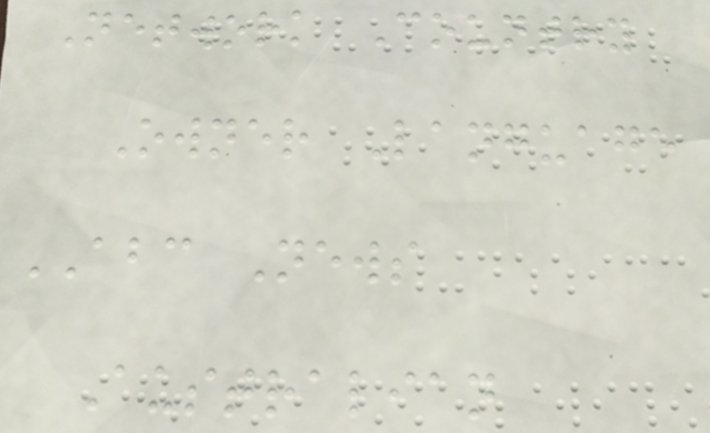Network Country
Owner Language
ABC News
Australian
